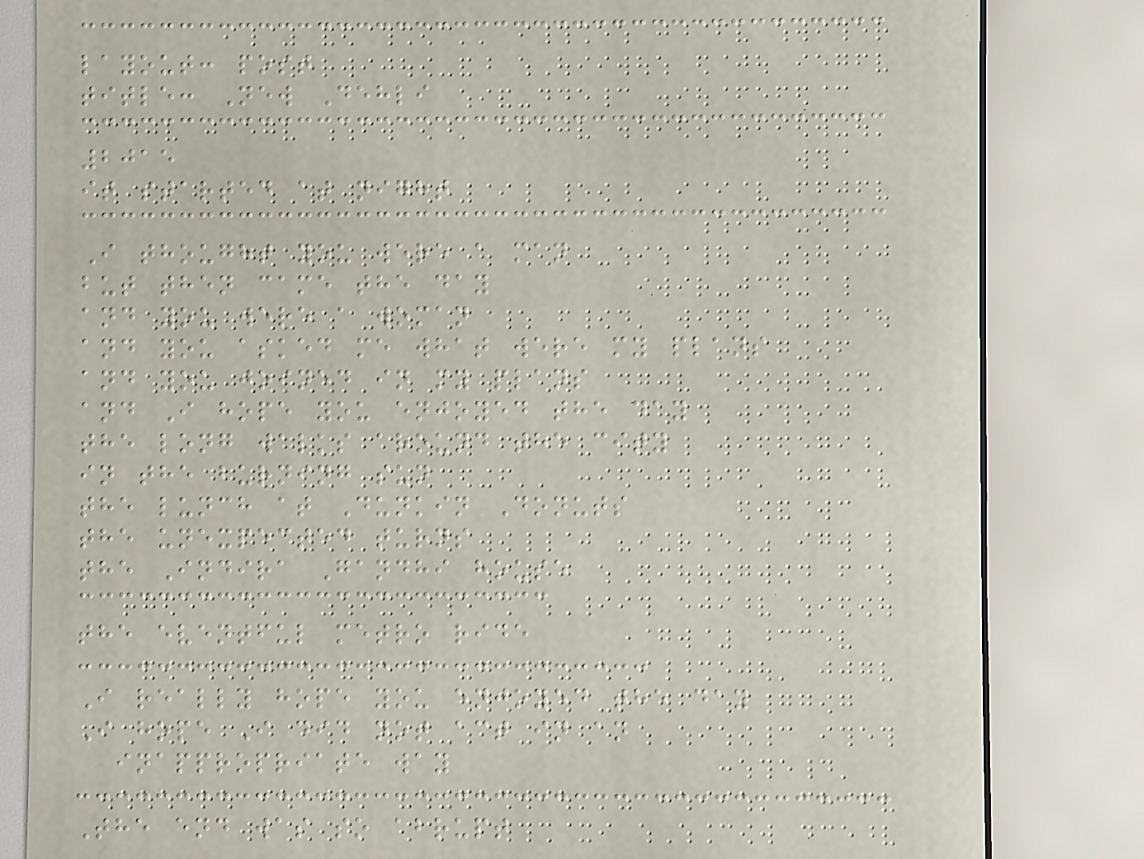layout: post
title: New Dehli
2015
it started at night
I thought you were a man
but then came the day
and you were a woman
and you asked me what were my plans
and you joined in my plans
and I hope you enjoyed the day
the long walks around the city
in the burning sun
the lunch at Dunkin Donuts
the unexpected turns
the Indira Gandhi house
the eventful metro ride
I really hope you enjoyed the day
I hope I did not act in an
inappropriate way
The end was so abrupt
